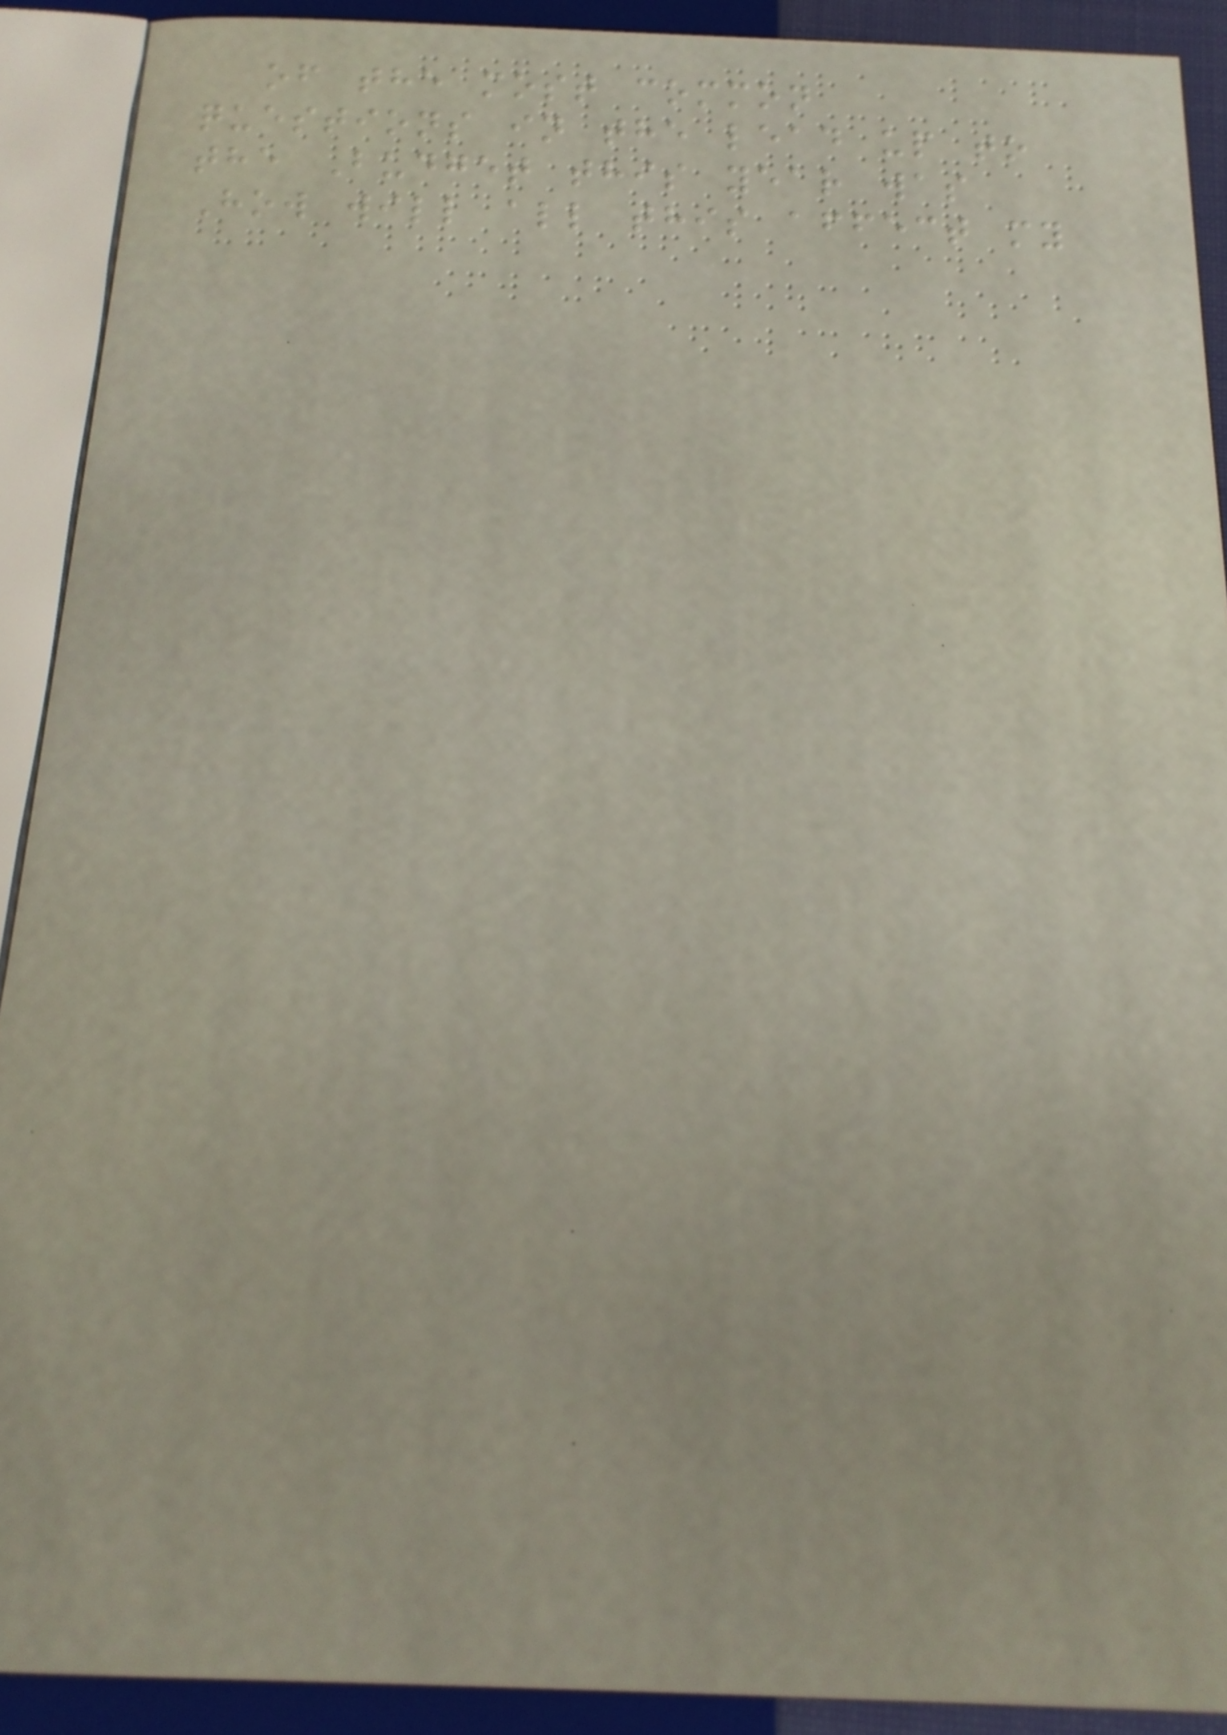of the most common
questions in the lead up to
the Budget this year was
How will all this affect my
